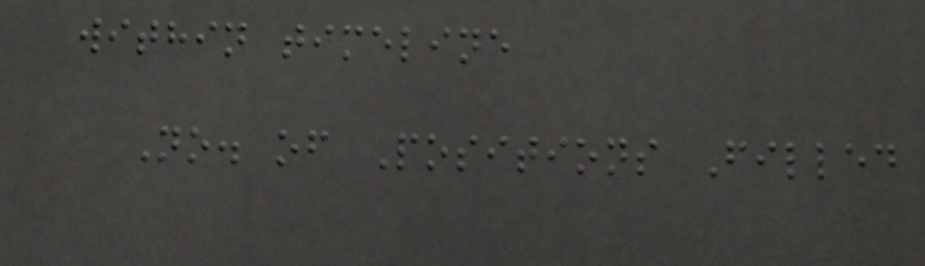within timeline
No. of Positions Filled
